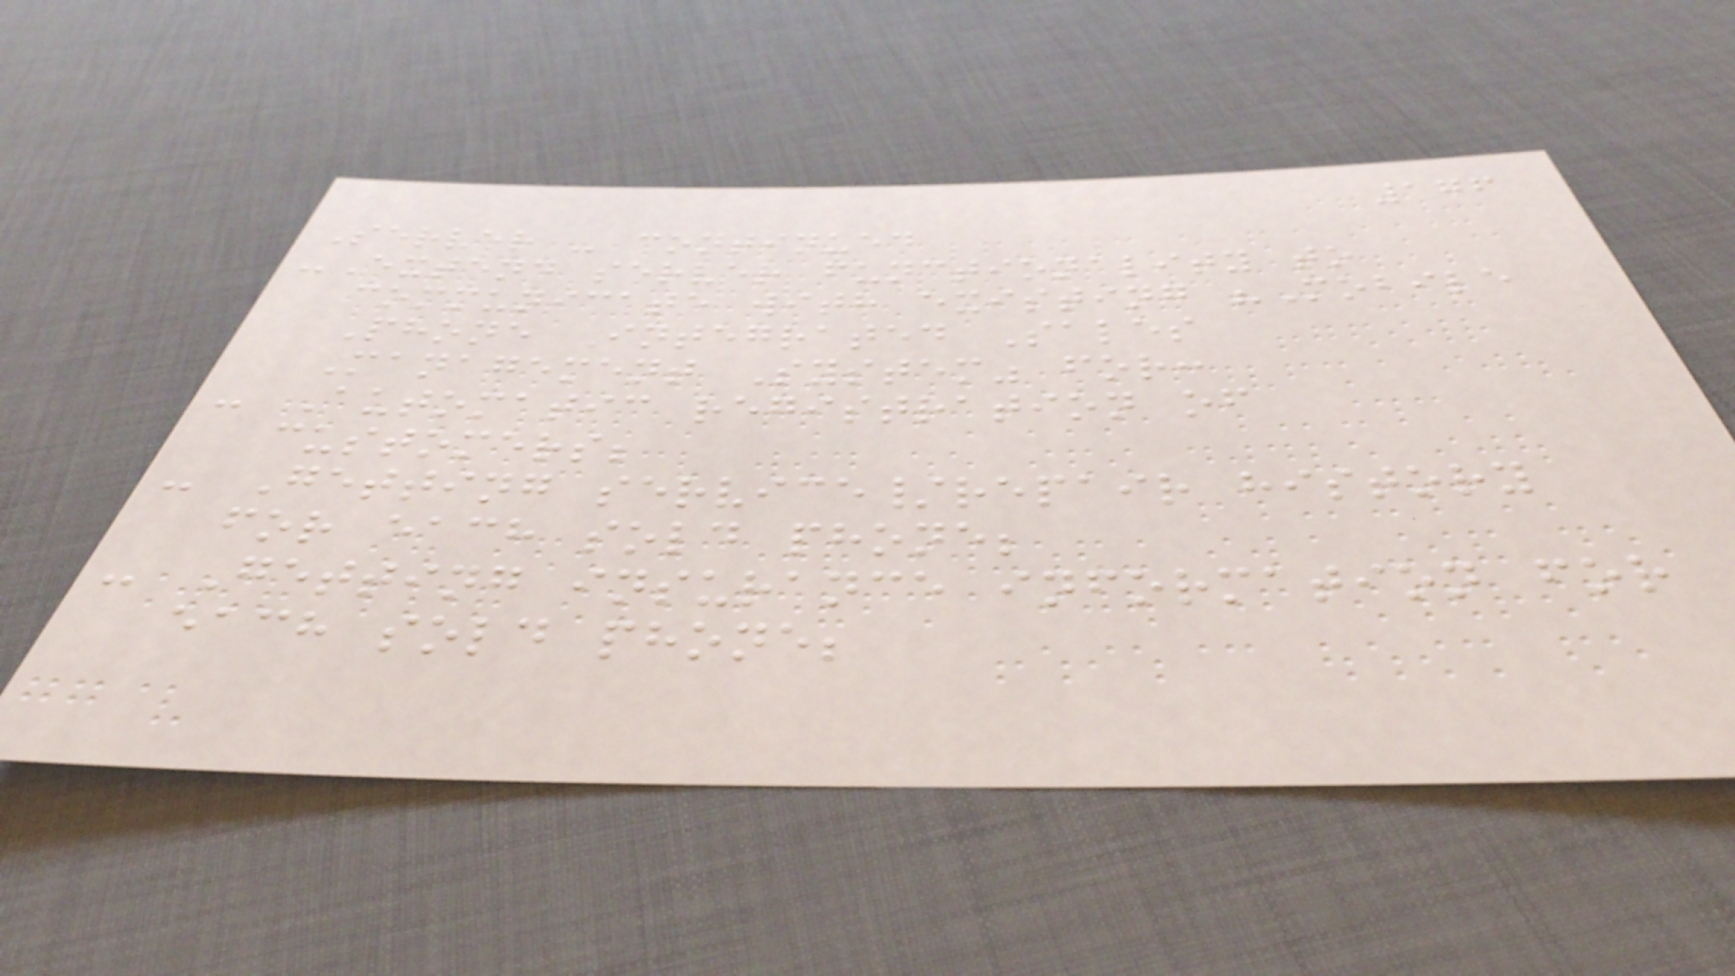176
Server - continued
-Extend server functionality to
communicate with existing "Mobile
Phone Integrated Sales
Management System" for:
- Automatic registration of
customers;
- Getting service/repair history
for each sold phone;
- Getting insurance information for
each sold phone;
